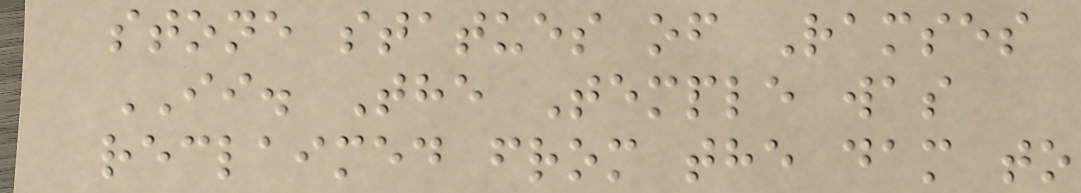stone statues of Ramses
II. The Temple was
reclaimed from the dam to
